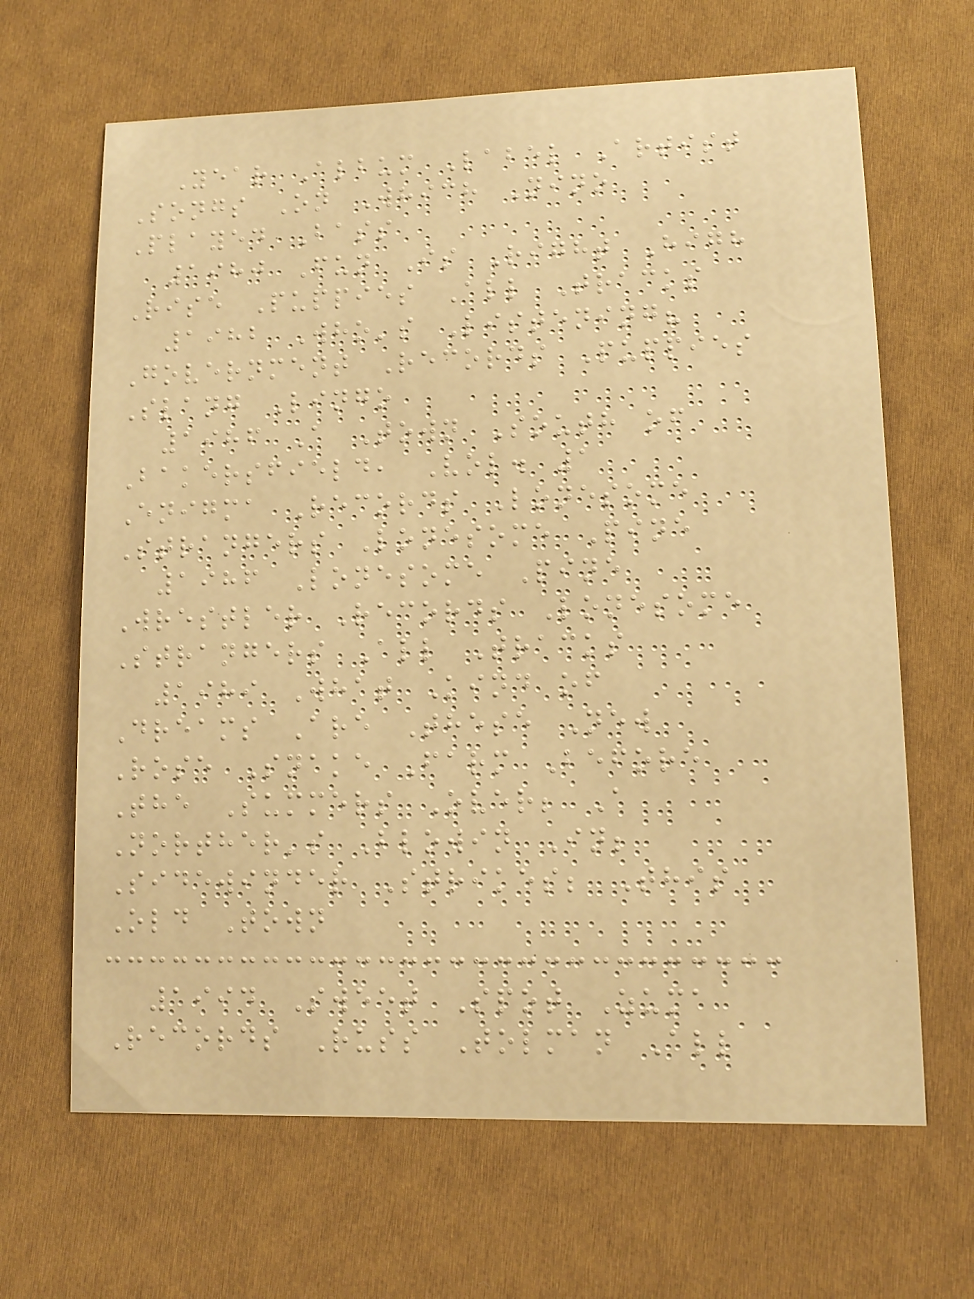Year Album Label Artist
Songs On Which Nino
Played Bass
1980 Fun Is Right High
Rise Puppies All Tracks
1982 Who's Listening?
Government Records Puppies
Slang Lingo
1986 A Town South of
Bakersfield, Vol. 1
Enigma Records Lonesome
Strangers Lonesome Pine
1986 Lonesome Pine
Wrestler Records Lonesome
Strangers All Tracks
1989 What Kind of
Dreams Are These New
Rose Snake Farm Before
The Summers Over; A
Norther's Blowin In;
Sidewinder Strikes; This
Old Town
1994 Sweet Spot Zuma
Records Russ Tolman All
